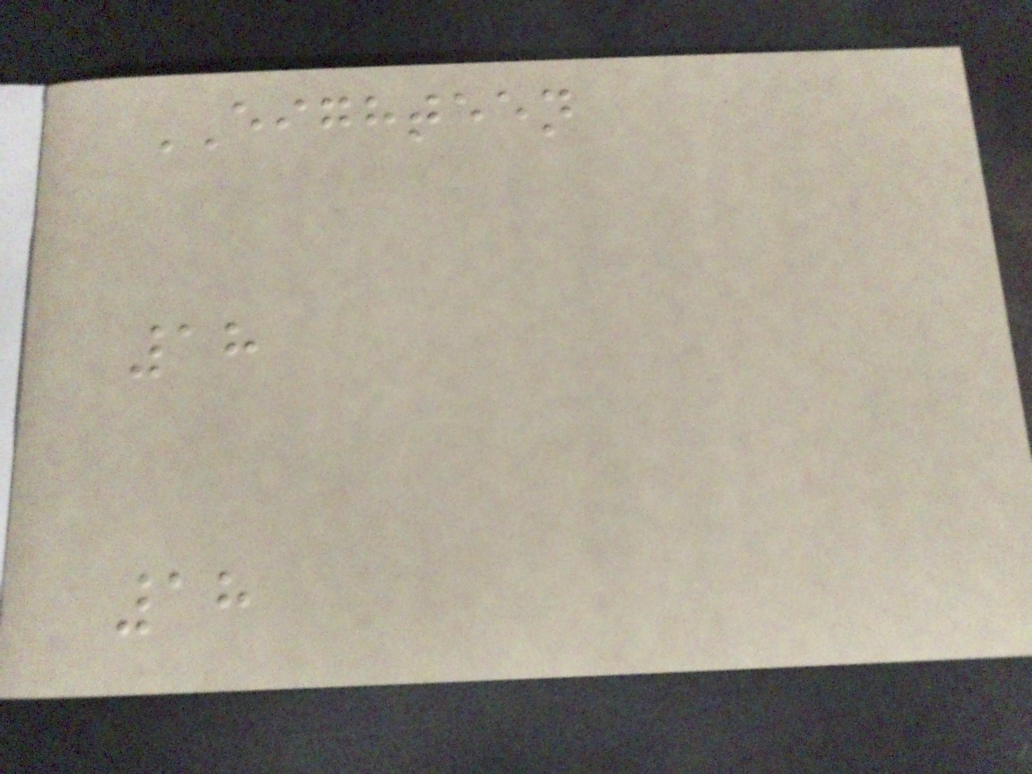EIGHTEEN
18
18
